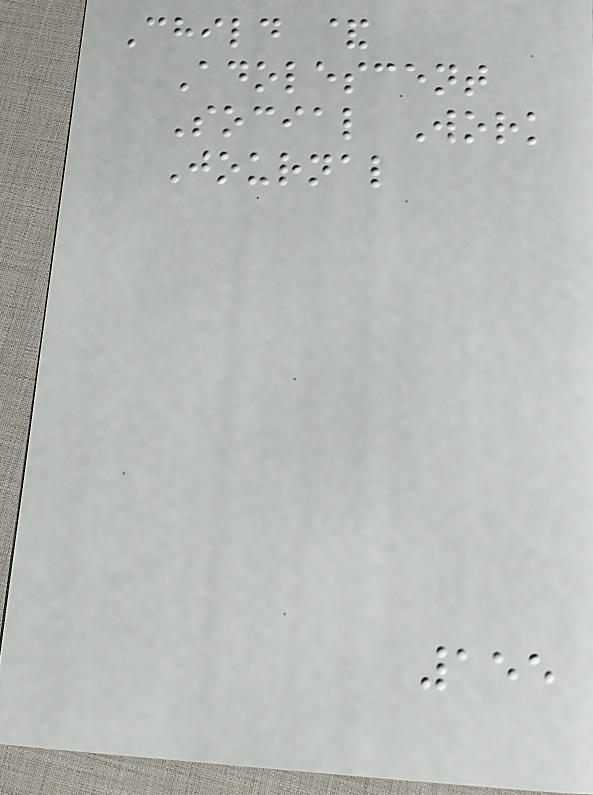Child &
Adolescent
Social Work
Journal
155
